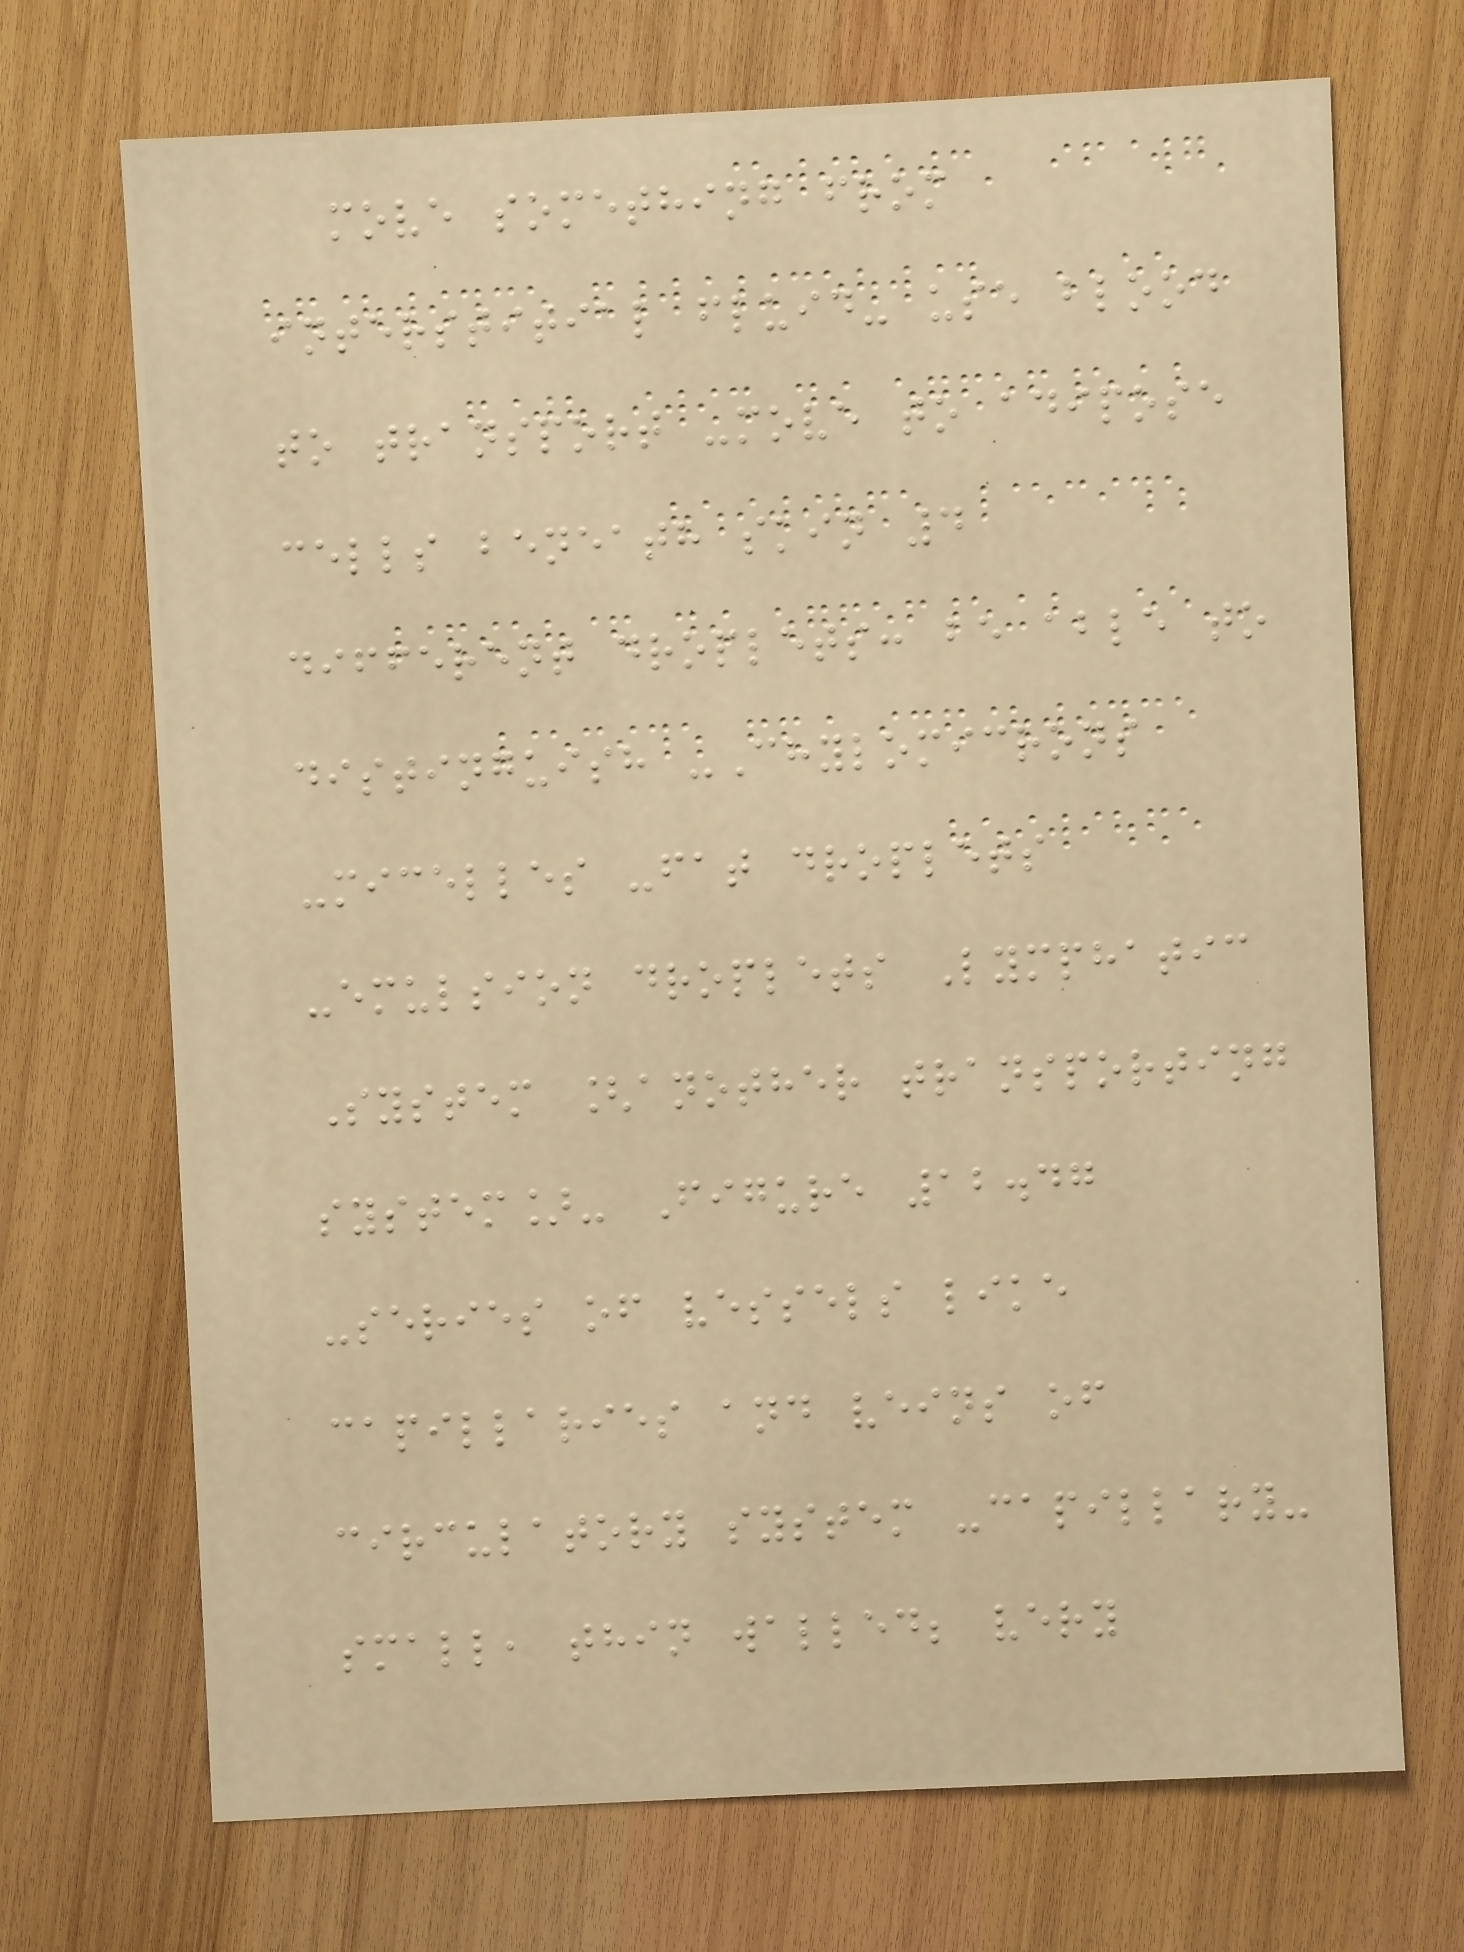move something from
interstitial fluid- use blood
to transport -move to adipose
cells beneath skin 4
different droplets: be able to
distinguish -Chylomicrons
-micelles -fat droplets
-emulsion droplets Lymphatic
System [another transporting
system]- Figure 12.47
-series of vessels like
capillaries and veins of
circulatory system -capillary-
small, thin walled; very
